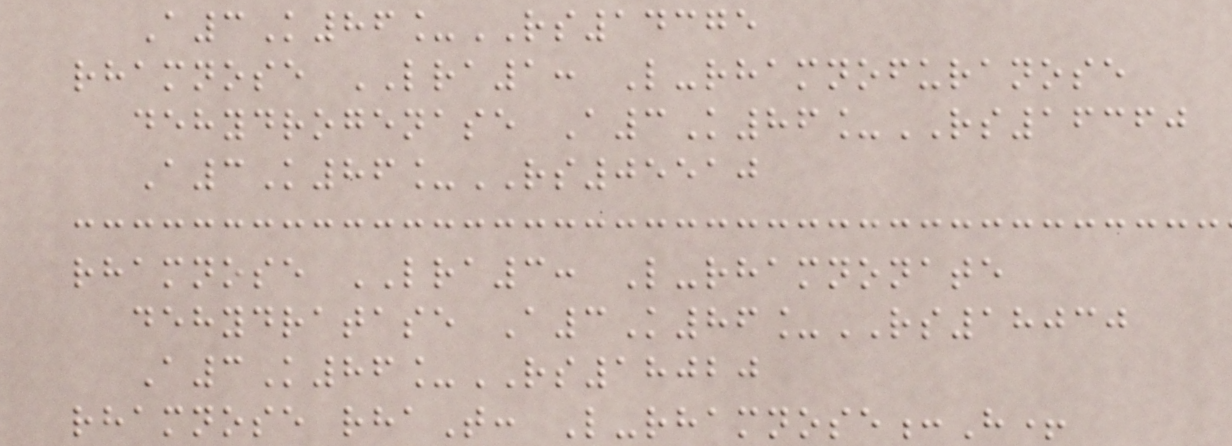A3K86_RS14375
rhamnose LRA1: L-rhamnofuranose
dehydrogenase A3K86_RS16360
A3K86_RS05510
rhamnose LRA3: L-rhamnonate
dehydratase A3K86_RS18030
A3K86_RS18020
rhamnose rhaT: L-rhamnose:H+
